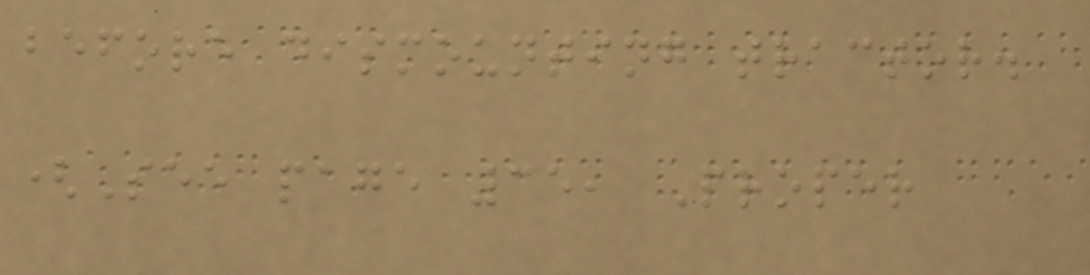before dismounting tractor.
(See page 35, Proper
